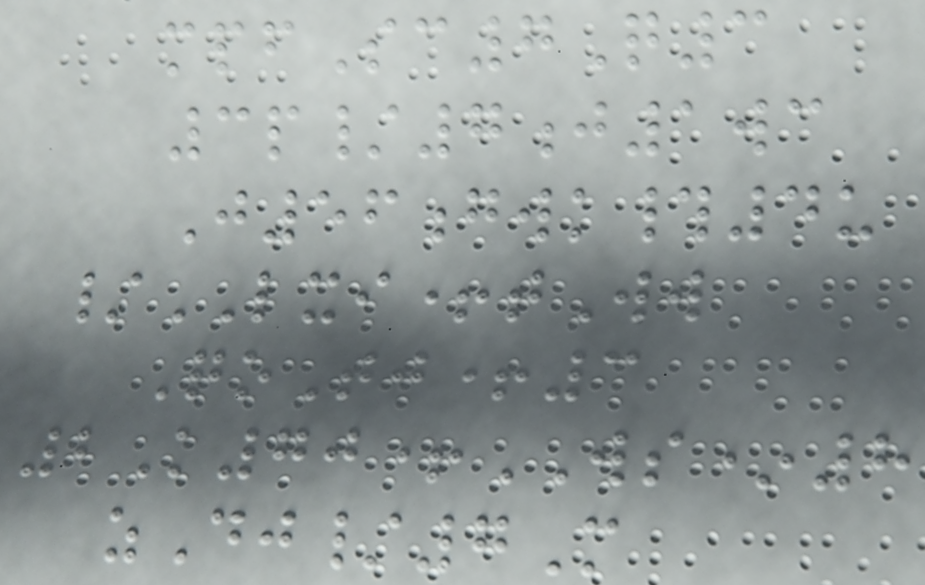mpfSc7Q3
3p/7j1wc
J56gwk#4u
/LXI+tWw
QoTj+3
2K70+WS*8
zDj/7M
